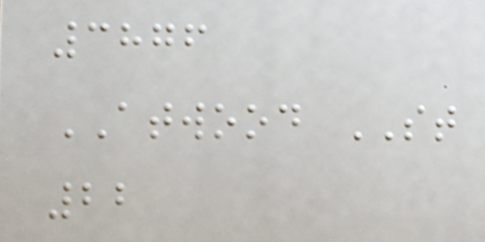3876
ATWOOD ST
22
